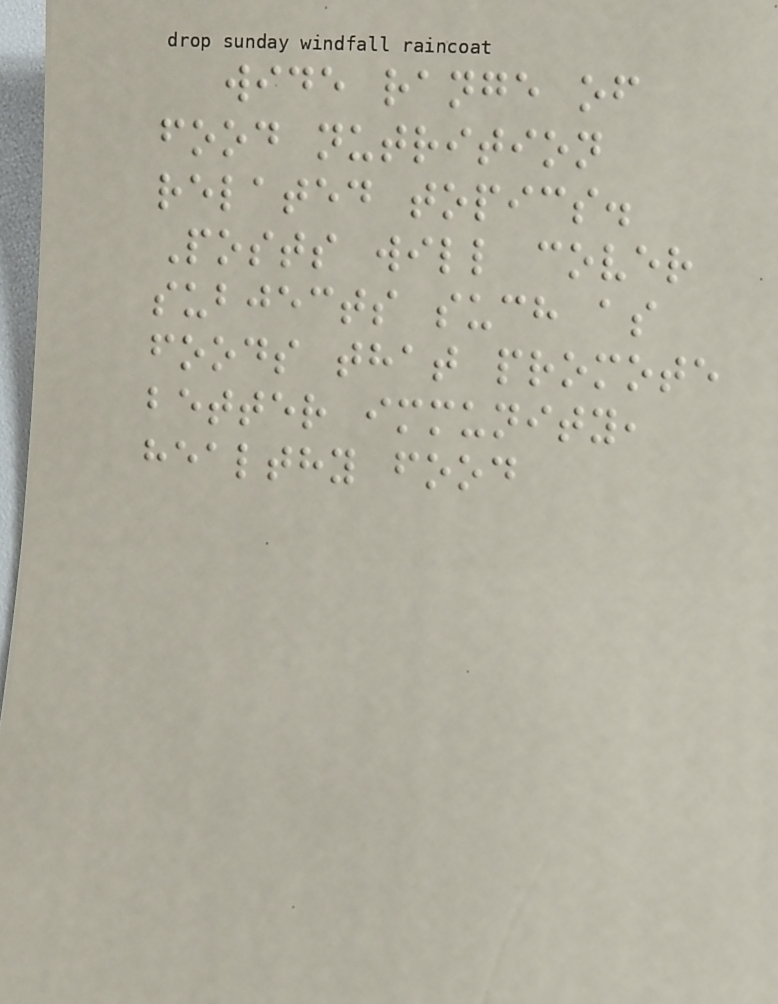wide range of
food nutrition
related topics.
Posts will cover
subjects such as
foods that promote
better immunity,
healthy food
